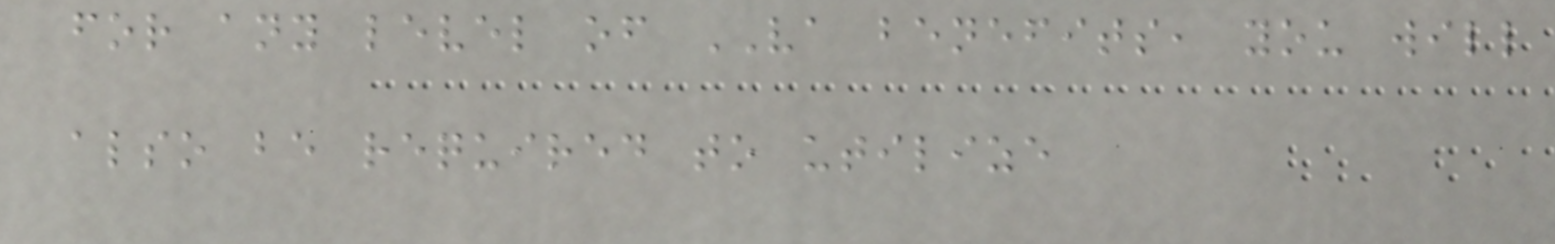for any level of VA benefits, you will
also be required to utilize
